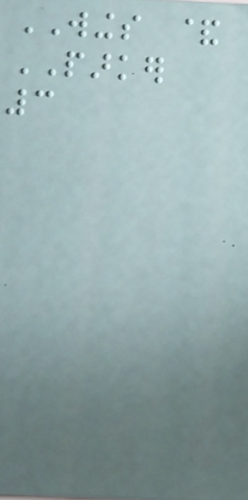WINGS &
PARKER
3
